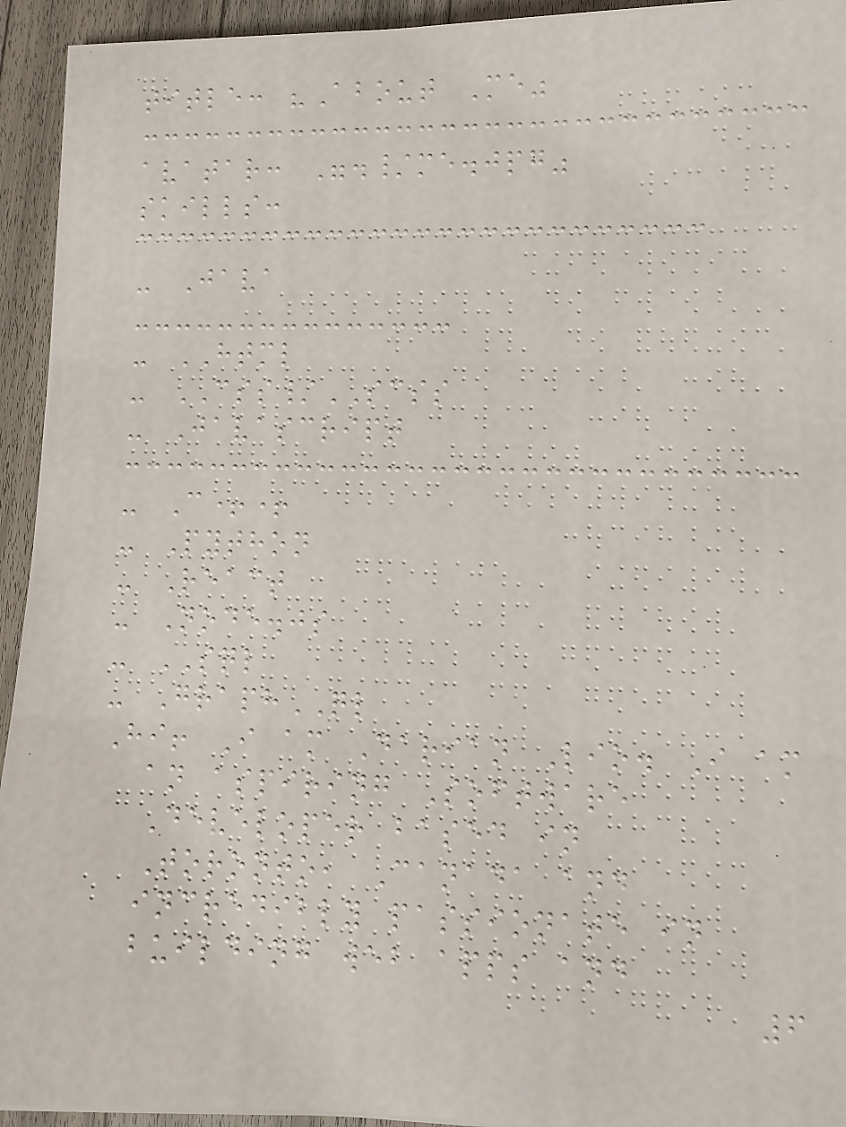title: "About Me"
avatar: "./me.jpg"
skills:
- Java
- HTML
- CSS/SCSS
- Javascript
- C++
- Python
- React
- Node.js
- SQL
- GraphQL
Hi! I am Darian Lio. I am
an aspiring Software
Developer based in
Toronto, Canada and
incredibly passionate in
building web apps and
6
